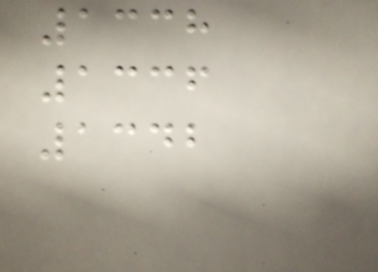1338
1336
1342
